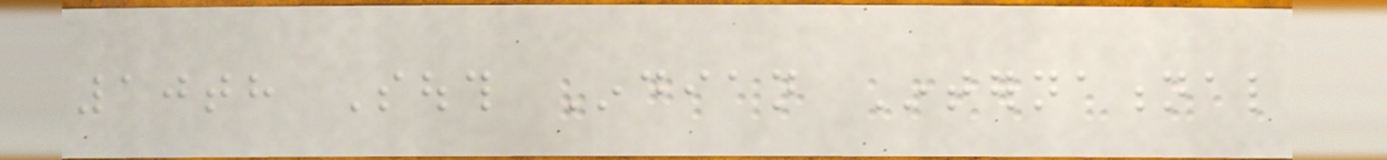10th South Indian International
